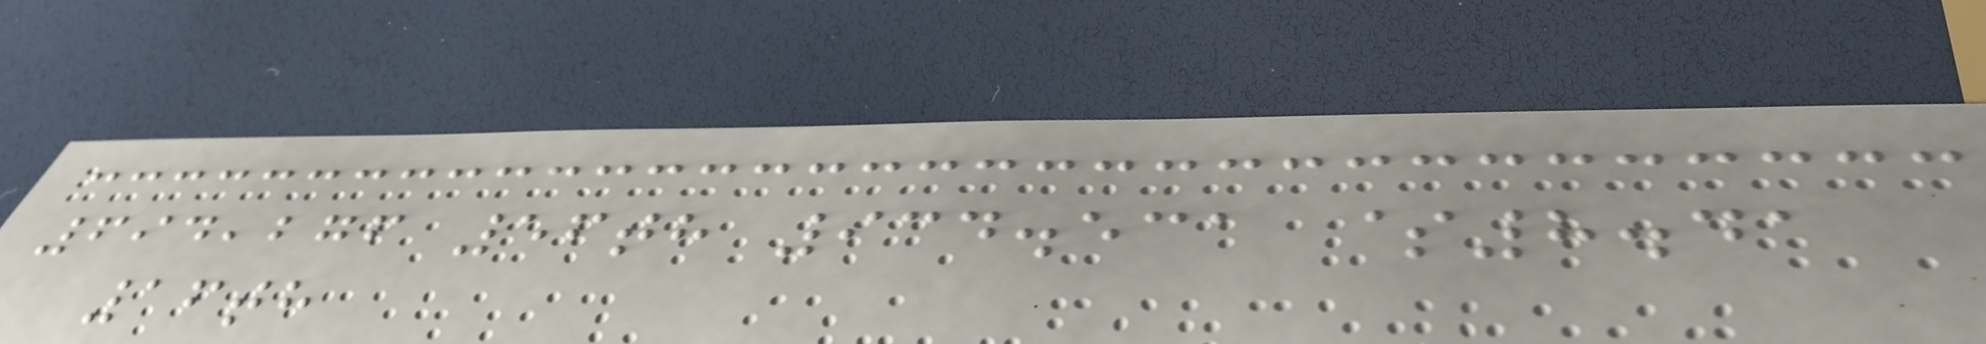694,276 56th 934.531 $8.41
16th
